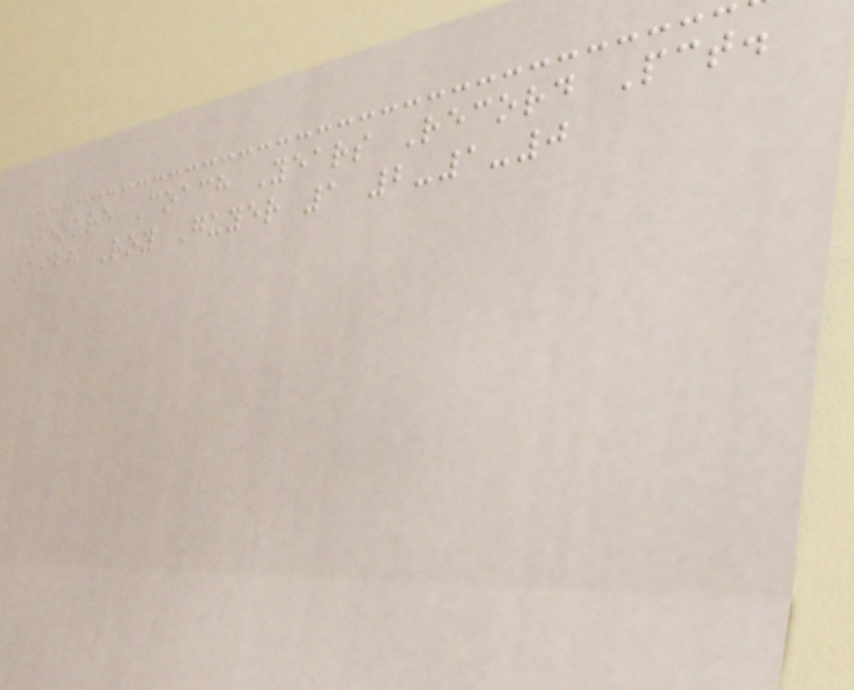Tenure Coach Years Record Pct.
1928 Roy Guyer 1 2-1-0
